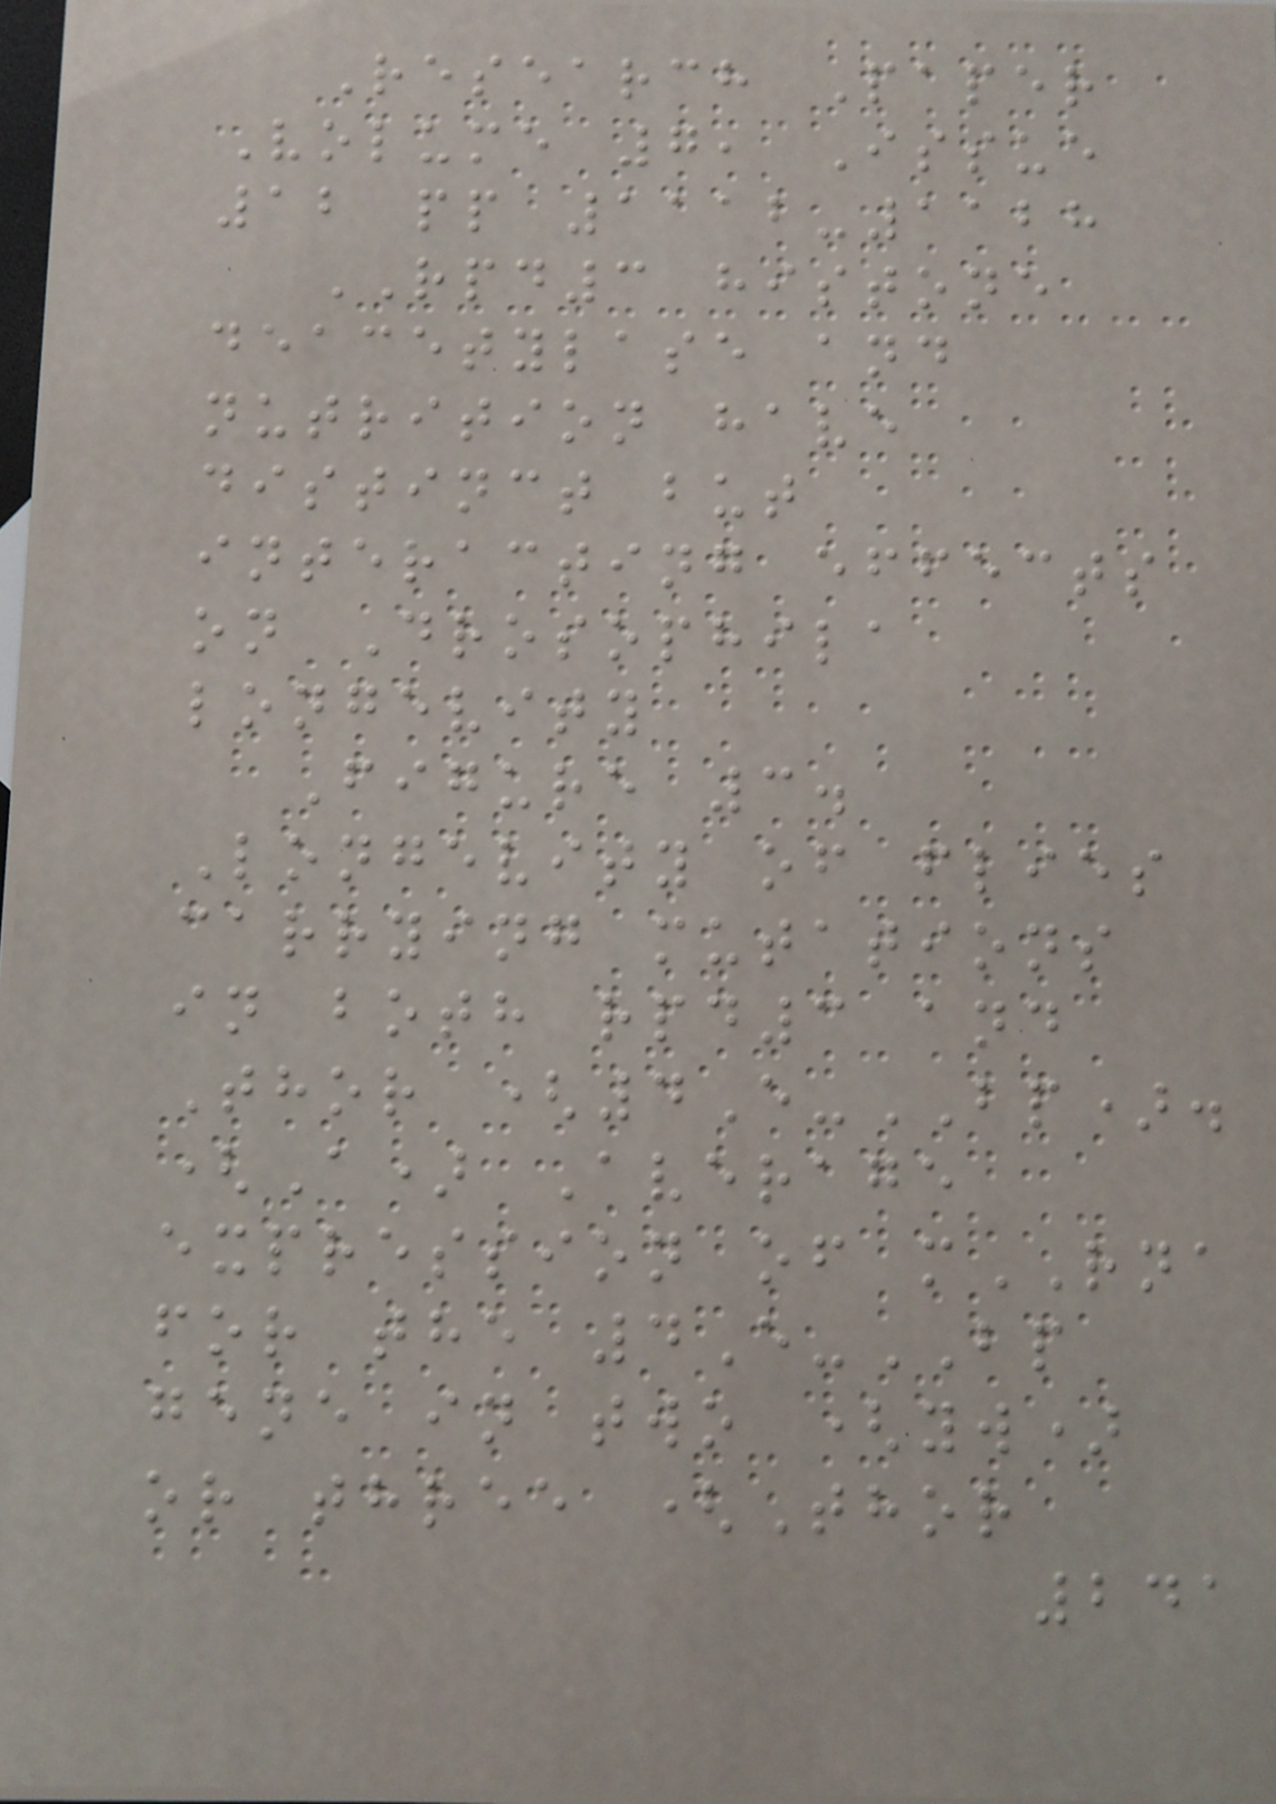Research Paper
Volume 7, Issue
12 pp 1112-1128
RPD3 histone
deacetylase and
nutrition have
distinct but
interacting effects
on Drosophila
longevity
Figure 3.
Longevity of flies
carrying mutations
in both rpd3 and
Thor (4E-BP).
(A) Average
expression of mRNA
for the 4E-BP
gene in two (yw)
or three (Thor
241
